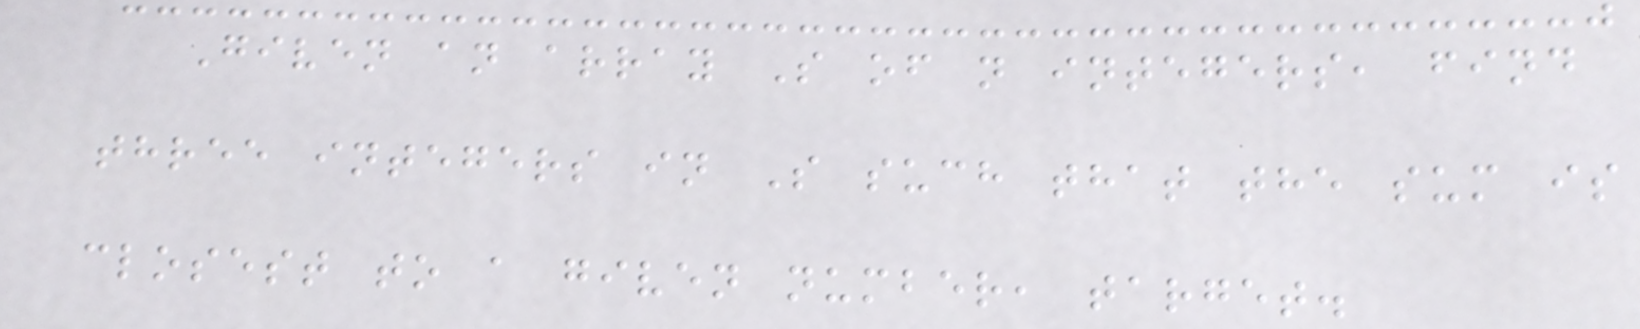Given an array S of n integers, find
three integers in S such that the sum is
closest to a given number, target.
